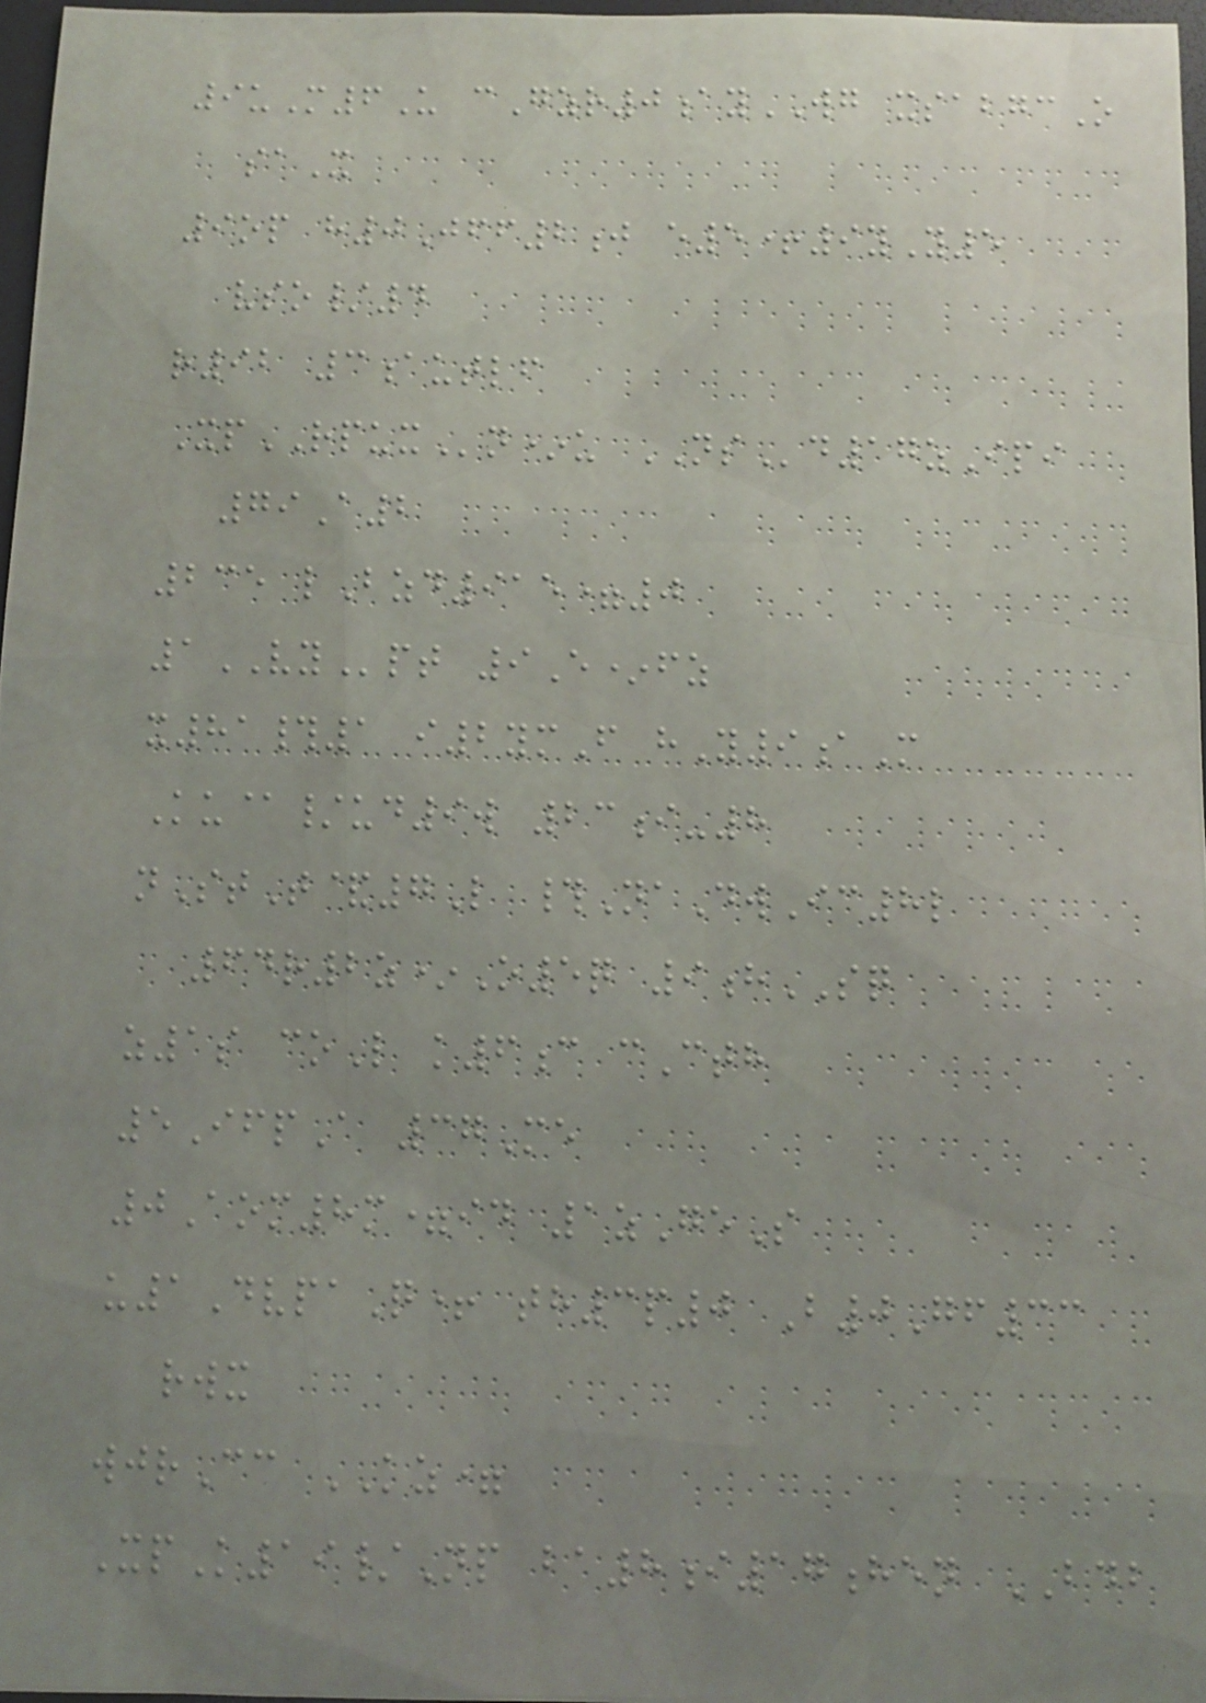9uM6U cGzr0ayWG xsabgcO
saX
9op h0Jff2j e5+9yY5
vso/4
r92 3autlf
XpRPUXn*u NSd17zIpi
79A2
235 lBzd915=0
1VYpt 9E*fz
x81#1 i2ymF hY9aM
Ku@/ud9w 23i-8
nStT&7L #NaDwIc8l
64r2z*O5q 9hSQ
z1s coL k6c cCth
5IfpA 37Me
0Aom8m=id 1zGeS
u1DvpaQ+ th3p0 B0Gf33
rwx
wjrCc KZ=
XpK19/Np ba8i17hen BDB
